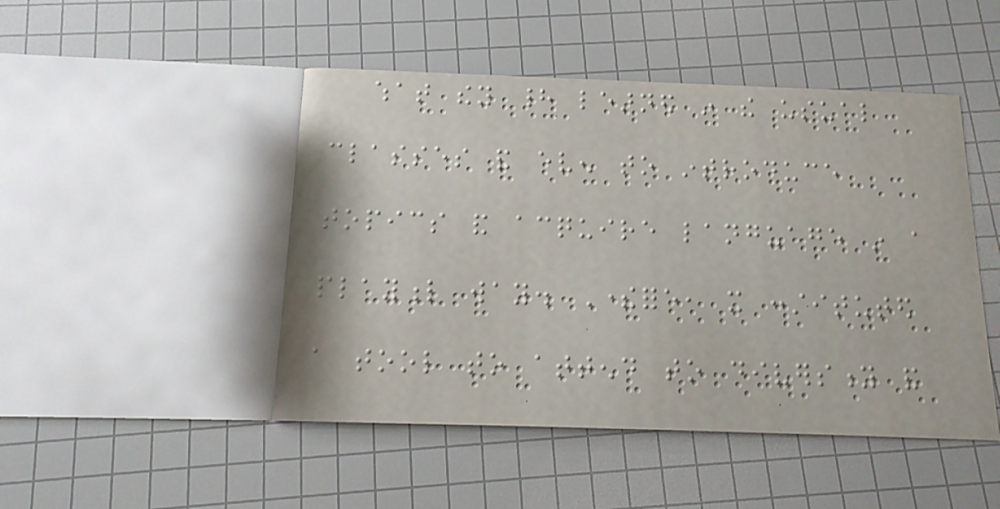what they had learned in the usual
classes and even to introduce
topics and acquire language in a
playful way. Therefore, it constituted
a tool to attend to diversity and
